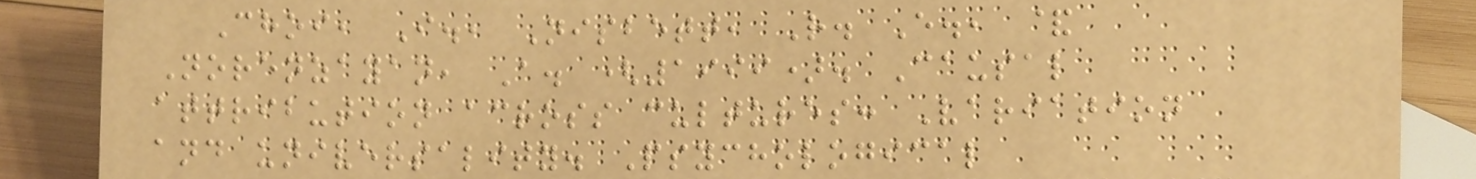Choi, I., Nisbett, R. E., &
Norenzayan, A. (1999). Causal
attribution across cultures: Variation
and universality. Psychological
